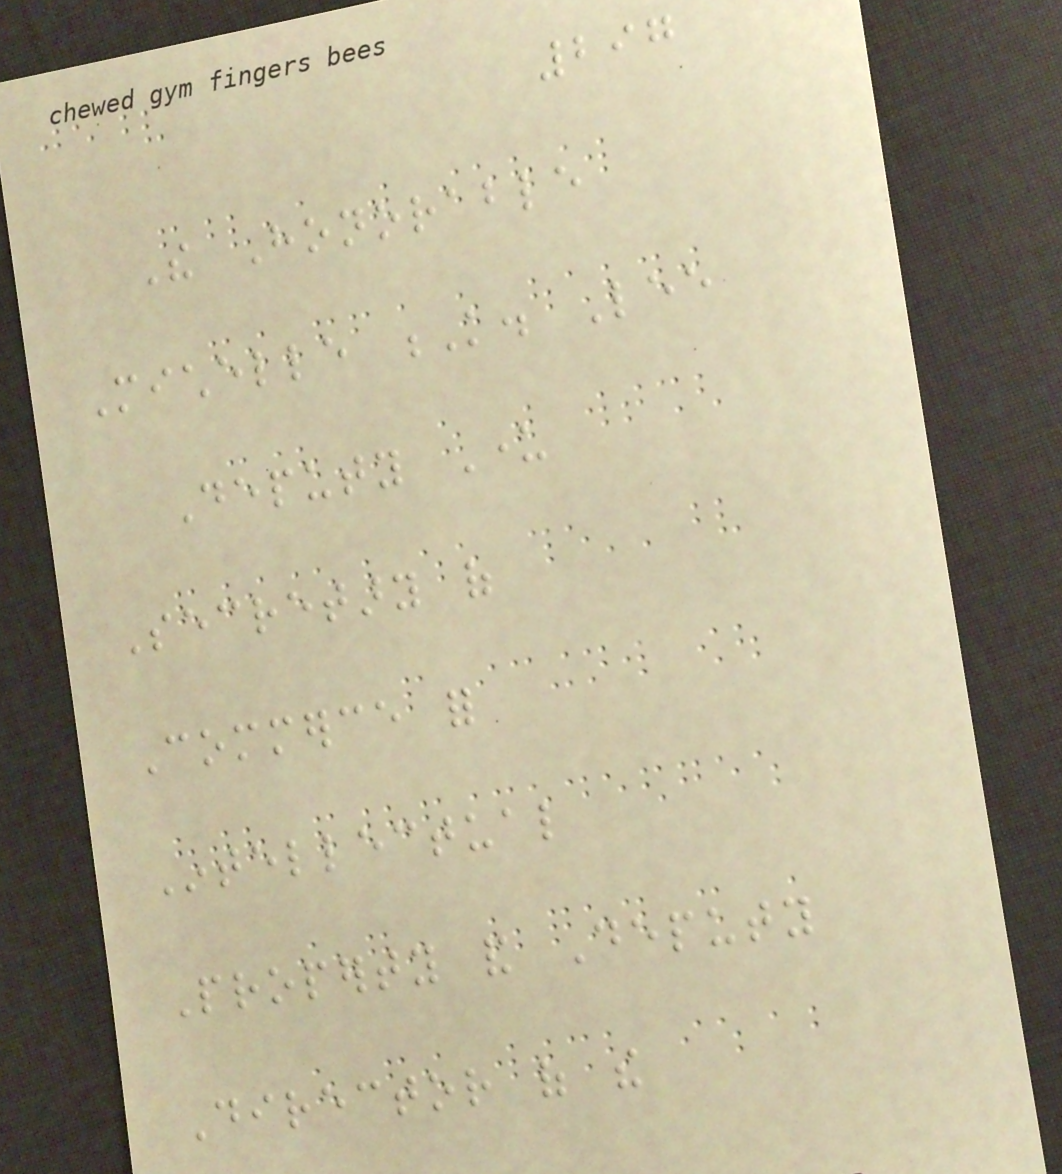297
The Honorable
Michelle K. Lee
Deputy Under
Secretary of
Commerce for
Intellectual
Property and Deputy
Director of the
